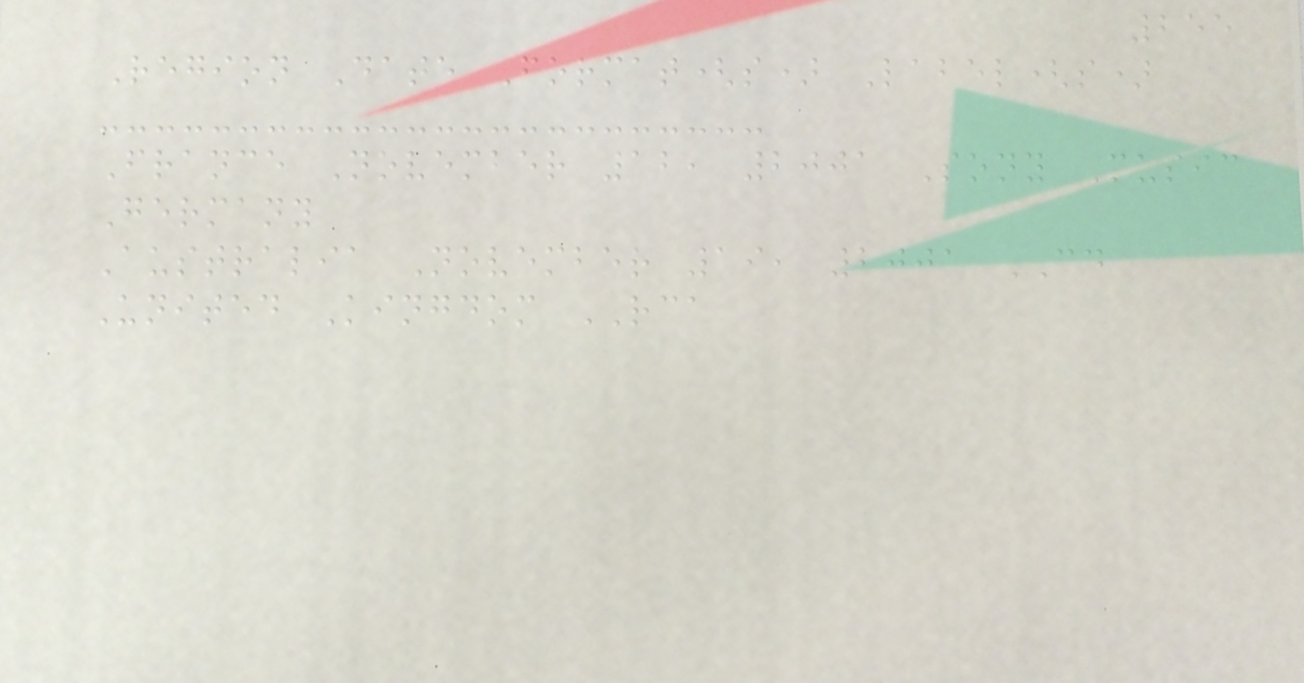255
Region Date Format(s) Label(s)
France November 12, 2001 Sony Music
Germany
Australia November 19, 2001 CD
United Kingdom RCA
